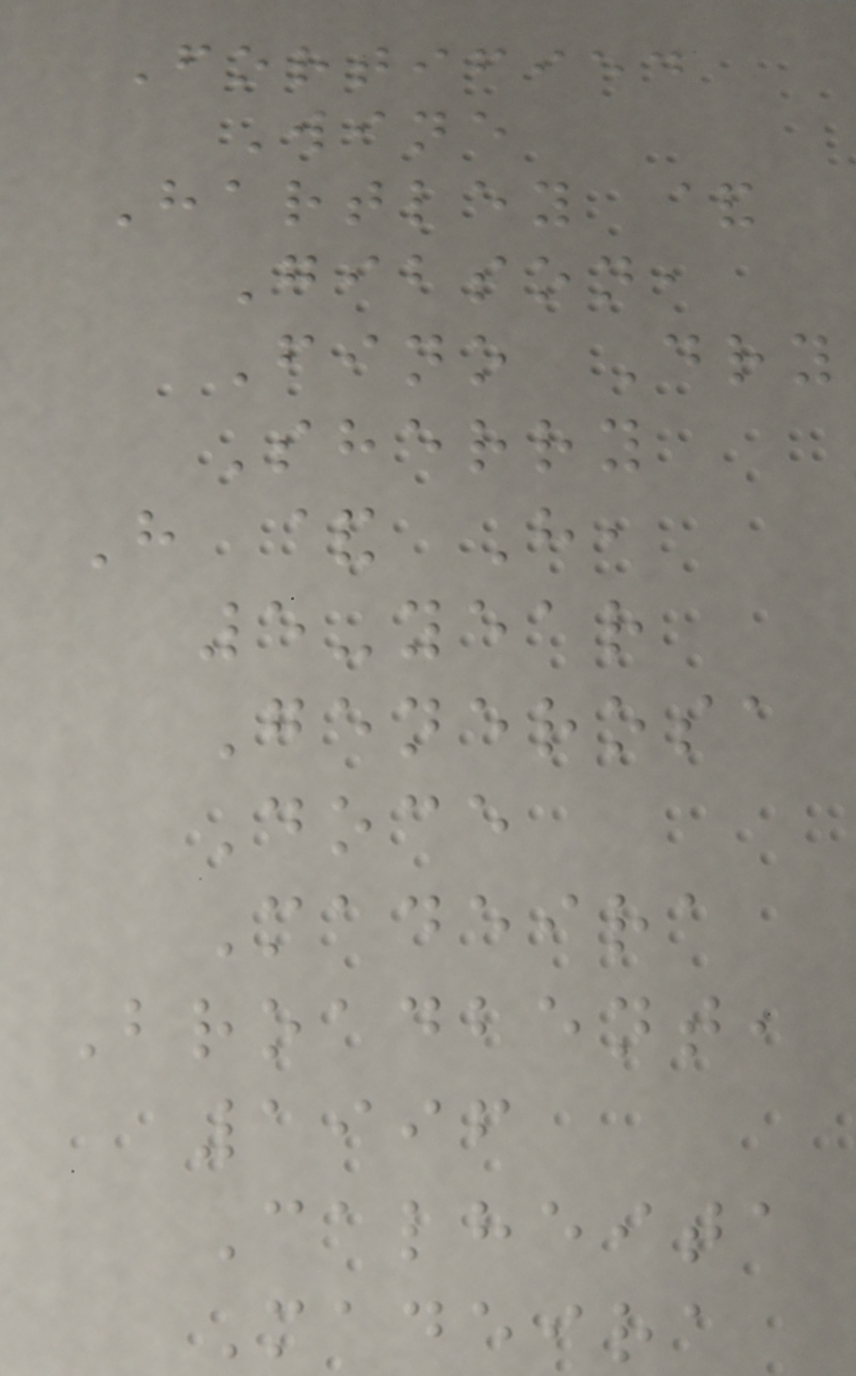Fortified
Wine
Hartley &
Gibson,
Fino Dry
Sherry
H & H,
5-year
Generosa
Doce
Madeira
Broadbent,
1996
Calheita
Madeira
